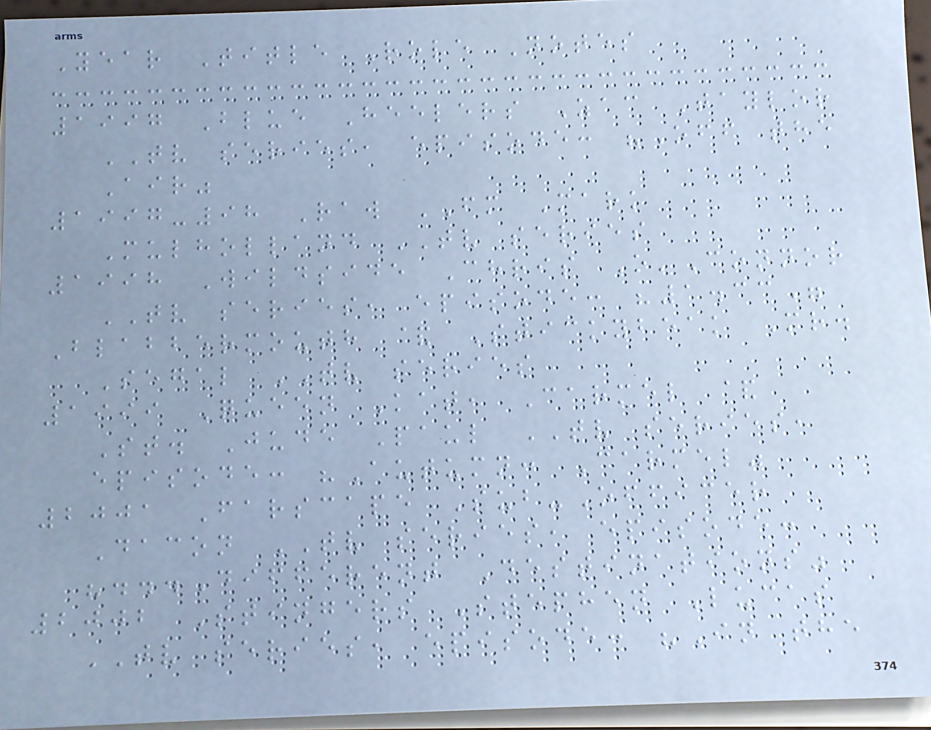Year Title Role Notes
1997 Blue Heelers Zac Taylor
TV series, episode: "Off the
Air"
1997-98 Raw FM Mark
Mulholland TV series
1998 Wildside Chris O'Connor
TV series, episode: "1.33"
Blabbermouth & Stickybeak Mr.
Segal TV series
1999 Queen Kat, Carmel &
St. Jude Paul TV series,
episode: "Autumn: Carmel"
2001 Farscape Sub-Officer
Dacon TV series, episode:
"...Different Destinations"
2002 Stingers Stephen Lucas
TV series, episode: "In the
